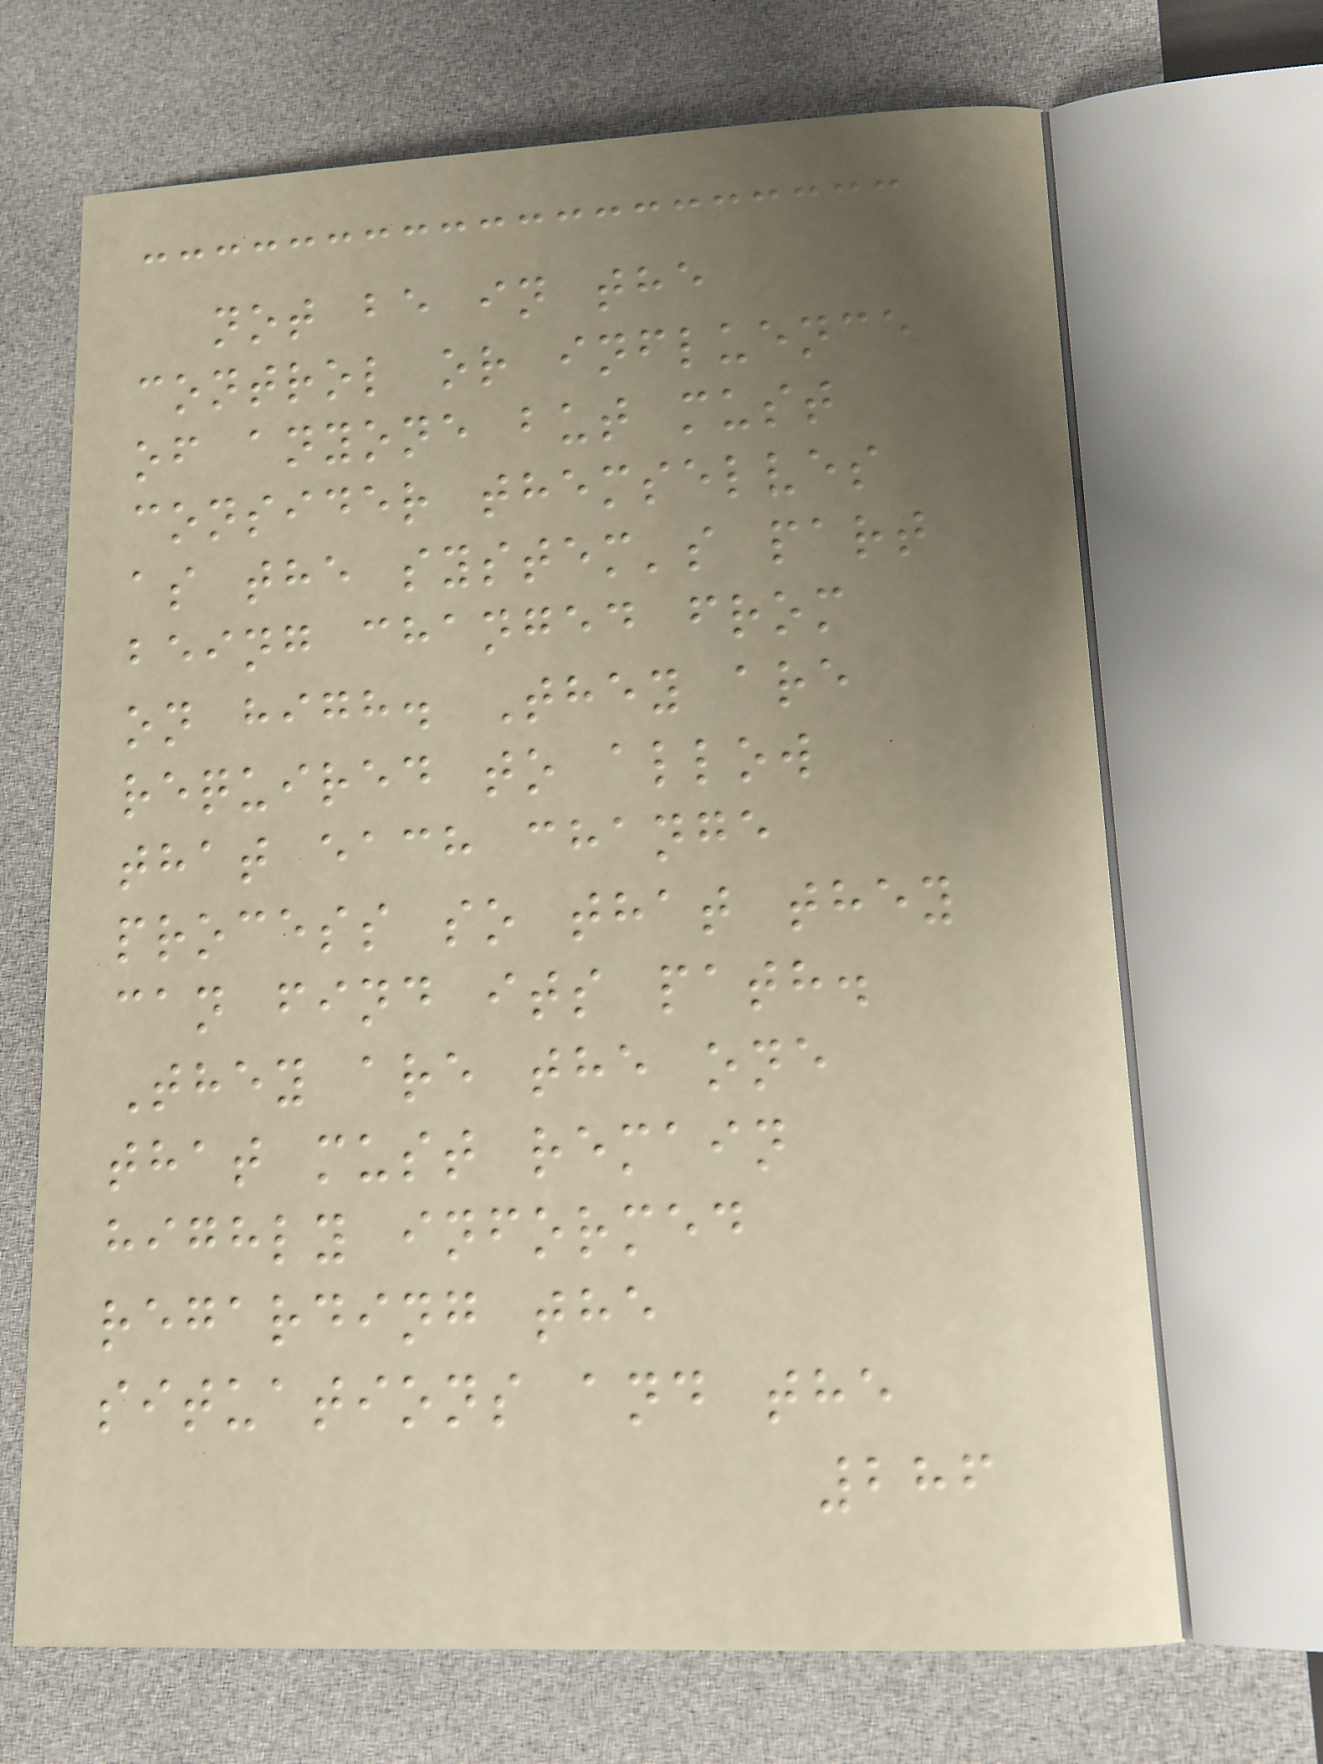not be in the
control or influence
of anyone but must
consider themselves
as the system's part
being changed from
on high. They are
required to allow
that each change
process so that they
can find its path.
They are the one
that must remain
highly informed
regarding the
situations and the
286
